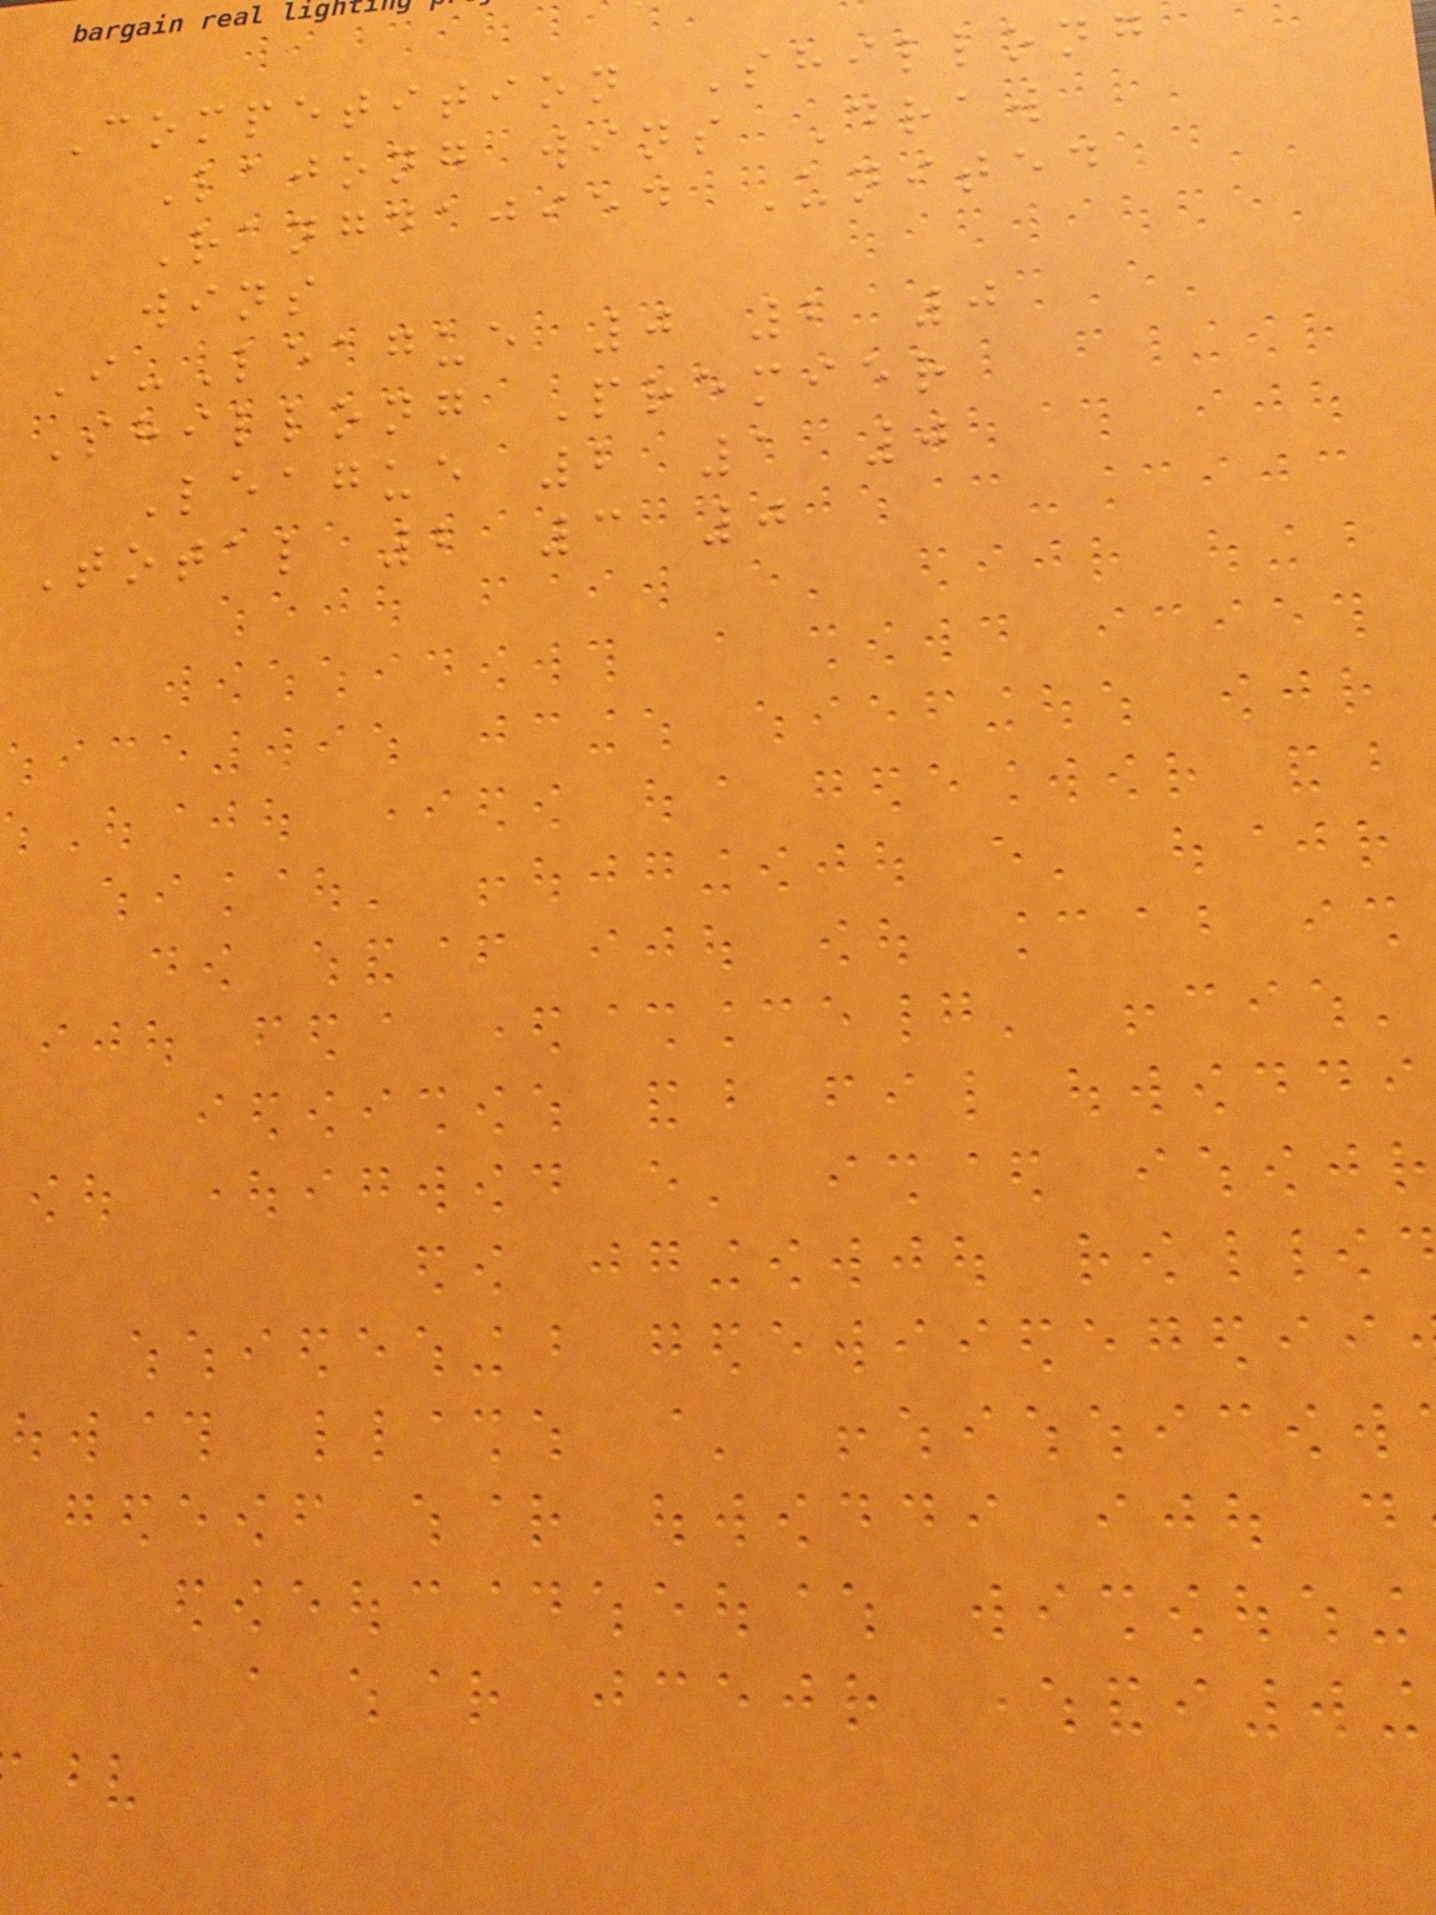Competition Shillong
Lajong wins Draw
Rangdajied United
wins
I-League 0 2 0
Shillong Premier
League 2 1 0
Total 2 3 0
